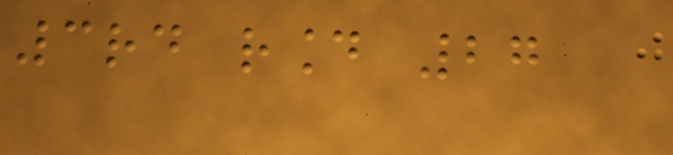3rd round 27
